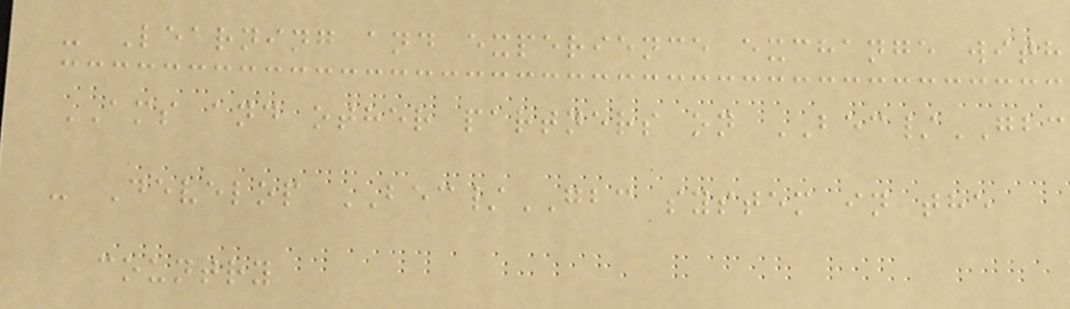- Learning and experience exchange with
AMS and other partners on BEC/GBC
- Develop BEC/GBC system in the
country
